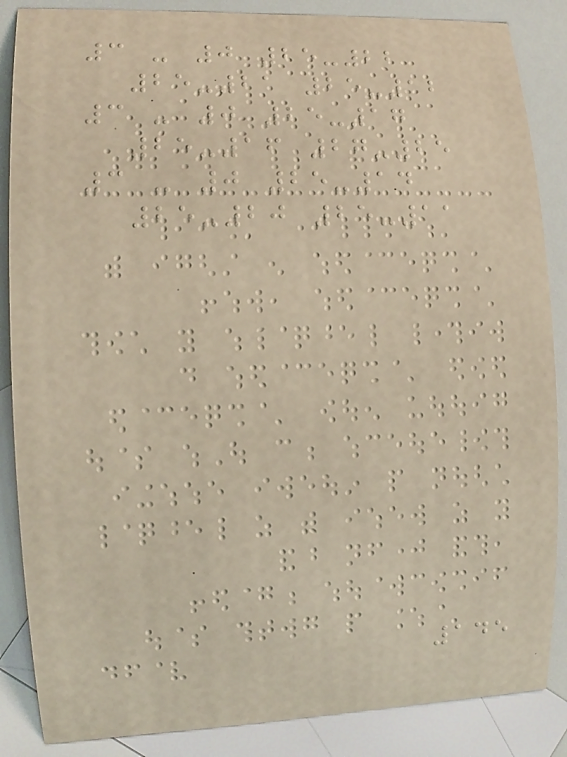3 - 0 25-22
25-21 25-12
3 - 0 25-17
25-16 27-25
3 - 0 25-14
25-20 25-11
145
